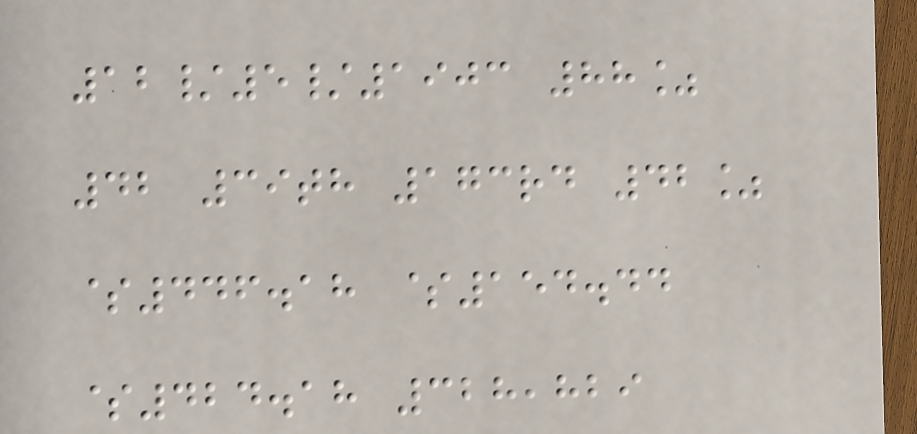12/5/1903 88%
42 39th 173rd 42%
$446.18 $154.44
$424.18 328,829
